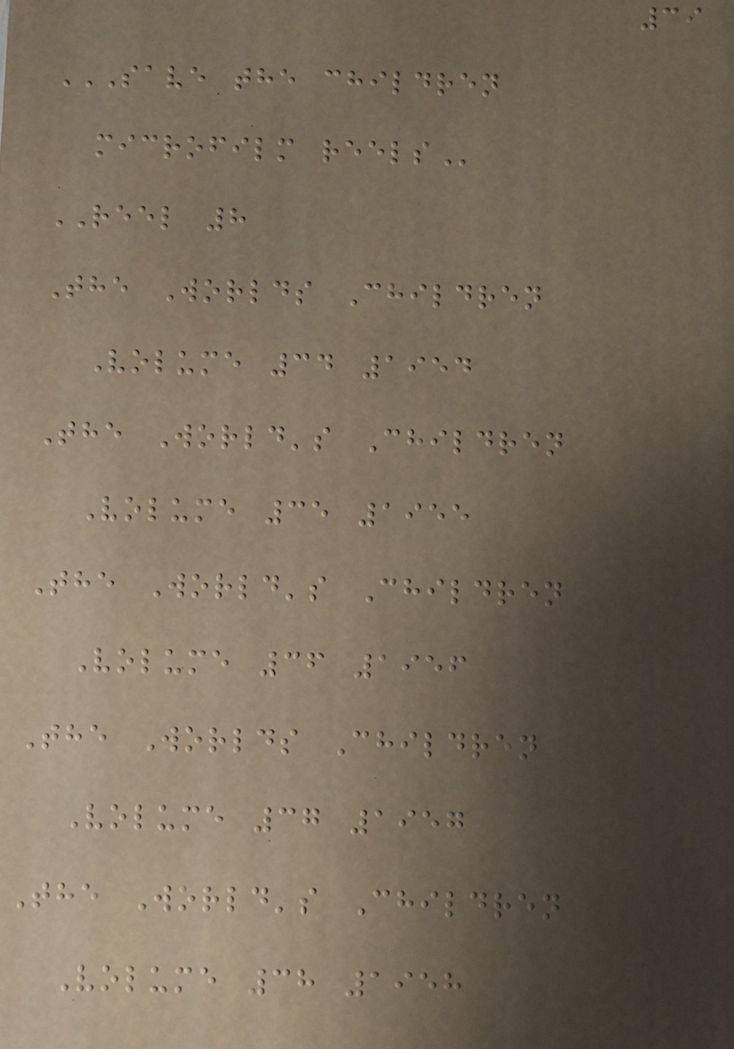39
SAVE THE CHILDREN
MICROFILM REELS
REEL 8
The Worlds Children
Volume 34 1954
The World's Children
Volume 35 1955
The World's Children
Volume 36 1956
The Worlds Children
Volume 37 1957
The World's Children
Volume 38 1958
